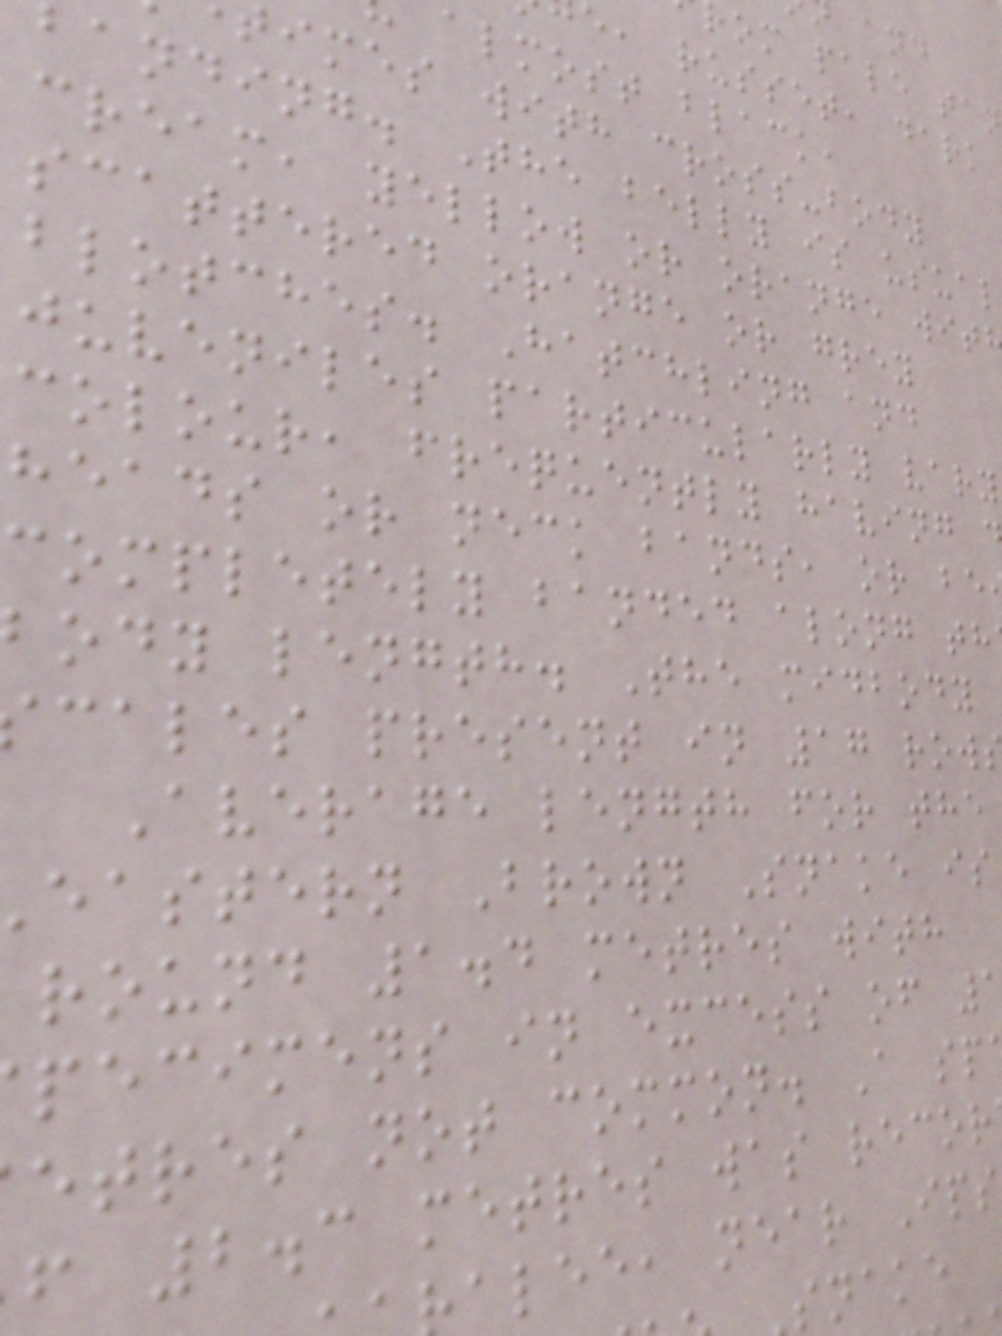om pale tan
e, russet, dark
almost black,
imes with cross-body
banding. The belly is usual
cream, yellow or orange wit
scattered orange or grey
blotches. Hatchling and
juveniles particularly vary
colour, frequently having
heads or neck bands, or be
completely banded along th
ody length. The midbody
cales present in 17 row
Average length for the
eastern Brown Snake is
round 1.4 metres with
pecimens in excess of
etres not common. A sp
f 2.3 metres was recor
alee, near Ips
